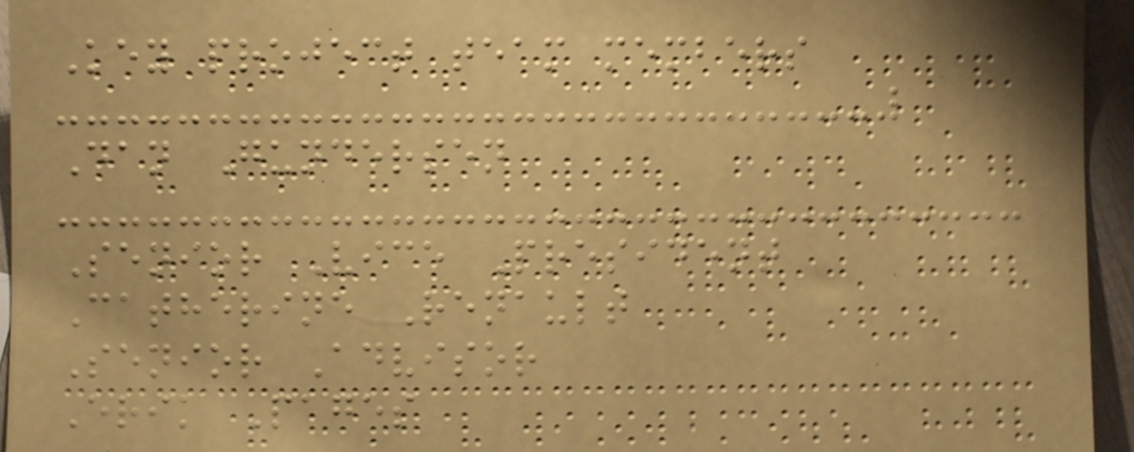Key project team members
Dan Gundersen
Senior Vice President
Catherine Renault
Senior Advisor
Erik Pages
